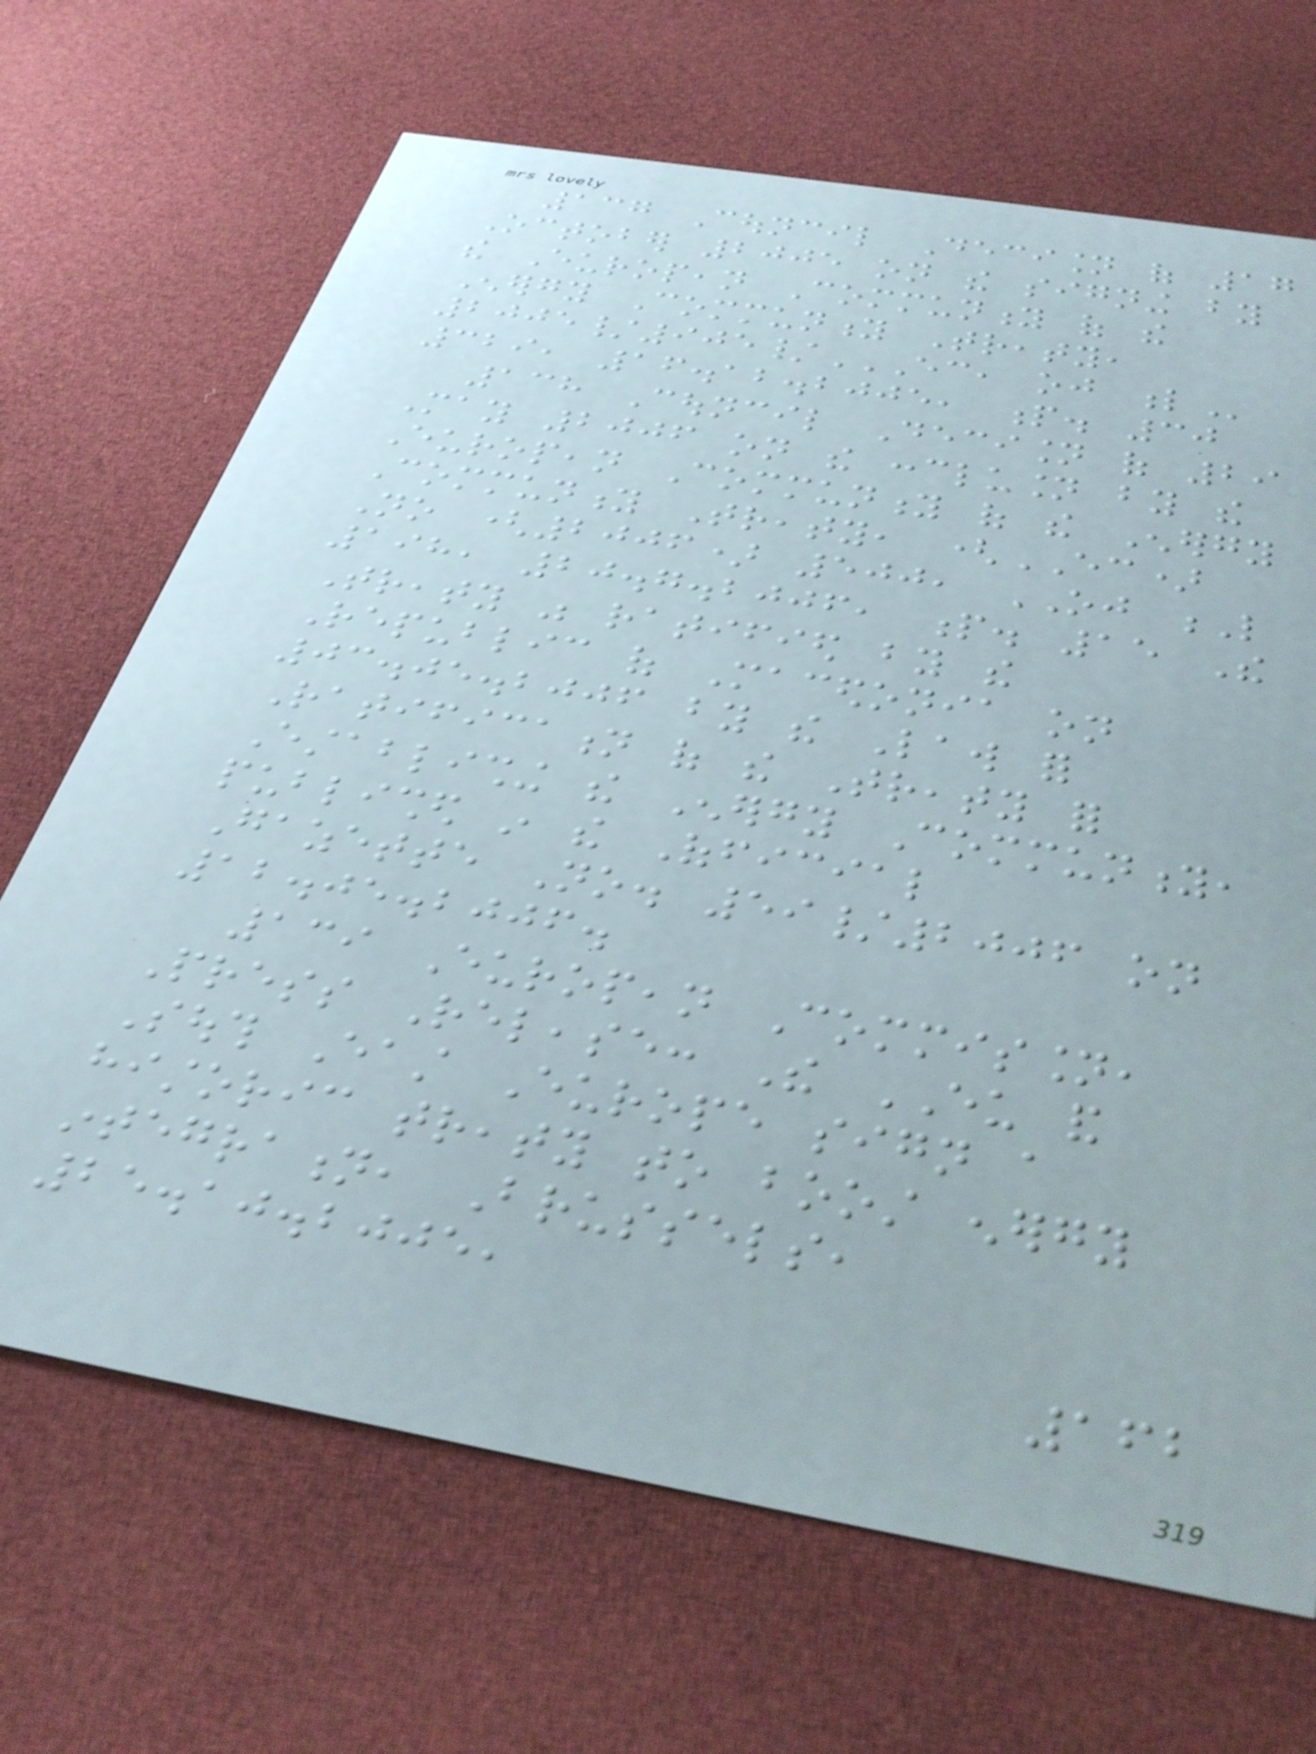137 Council Decision of 17
October 2005 on the signing by
the European Community of the
Energy Community Treaty,
2005/905/EC, OJ L
329, 16.12.2005, p. 30
138 Council Decision of 29
May 2006 on the conclusion by the
European Community of the Energy
Community Treaty, (EC)
No (2006) 500, OJ L
198, 20.7.2006, p. 15 The
Treaty was ratified by the
Republic of Macedonia on
03.05.2006 by the Law for
Ratification of the Treaty for
Establishing the Energy Community,
published in the Official
Gazette No. 59/2006 on
12.05.2006.
139 European Commission,
Press Release: The EU and
South East Europe sign a
historic treaty to boost energy
integration, Brussels,
25.10.2005,
162
